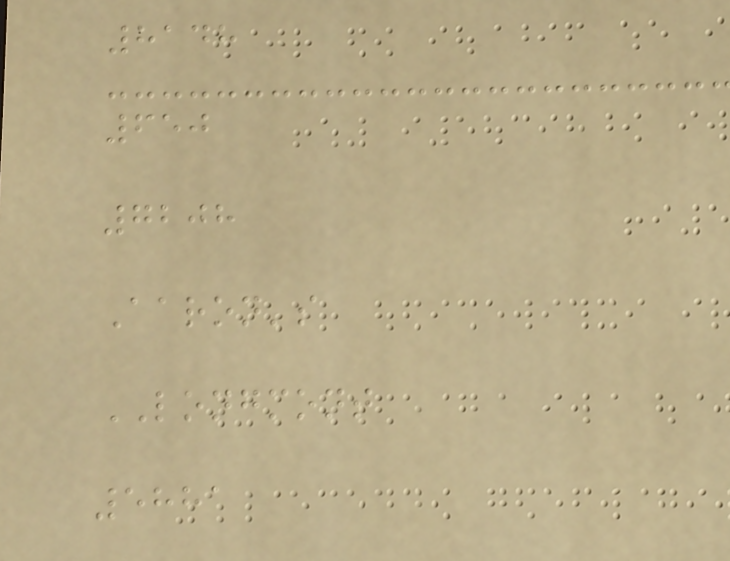8148
650
7208
Aaron's
LONGMONT
5881
